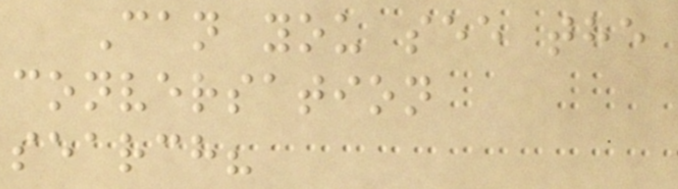Can you see the
conversation
search?
